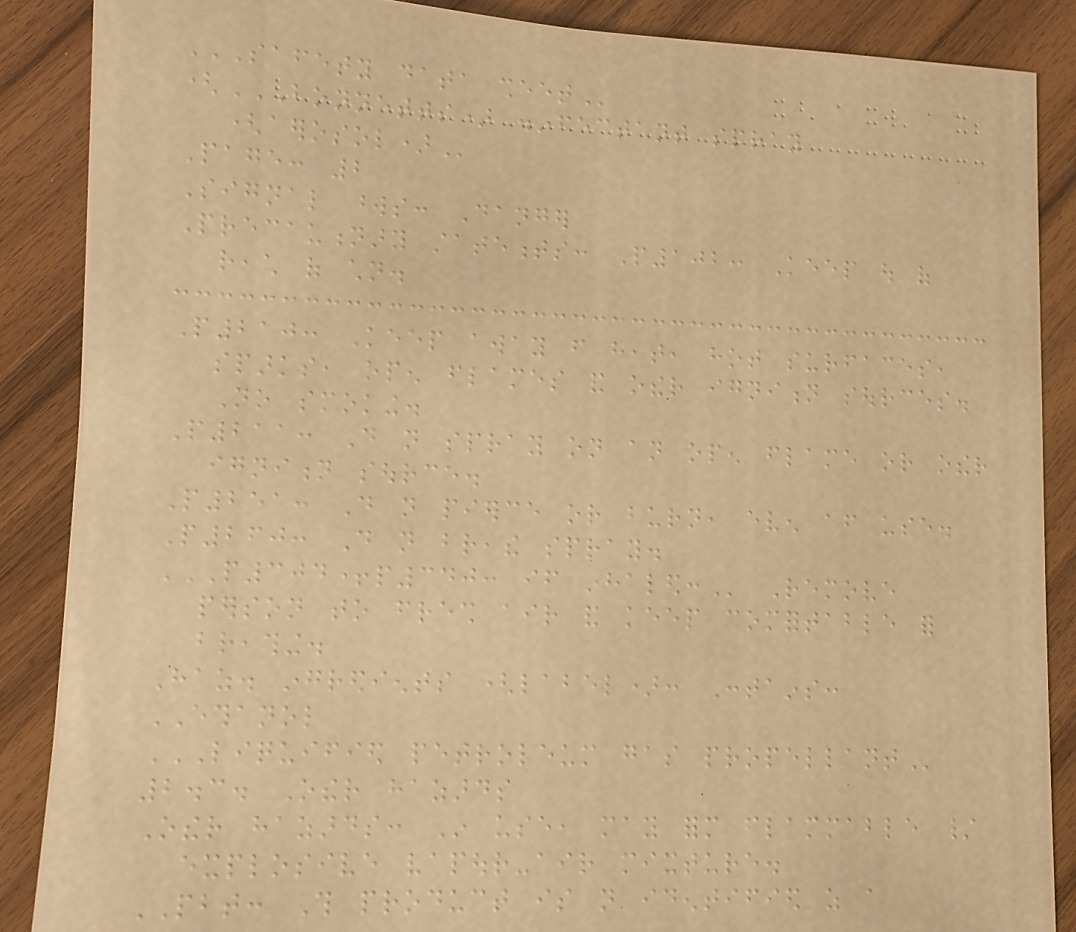SAFETY DATA SHEET
(BONNETTS) DISINFECTANT SPRAY
(AEROSOL)
Page: 2
Signal words: Danger
Precautionary statements: P102: Keep out of
reach of children.
P210: Keep away from heat, hot surfaces,
sparks, open flames and other ignition sources.
No smoking.
P211: Do not spray on an open flame or other
ignition source.
P251: Do not pierce or burn, even after use.
P260: Do not breathe spray.
P304+P340: IF INHALED: Remove
person to fresh air and keep comfortable for
breathing.
Haz. ingredients (label): Contains:
ETHANOL
LIQUIFIED PETROLEUM GAS PROPELLANT
2.3. Other hazards
Other hazards: In use, may form flammable /
explosive vapour-air mixture.
PBT: This product is not identified as a
